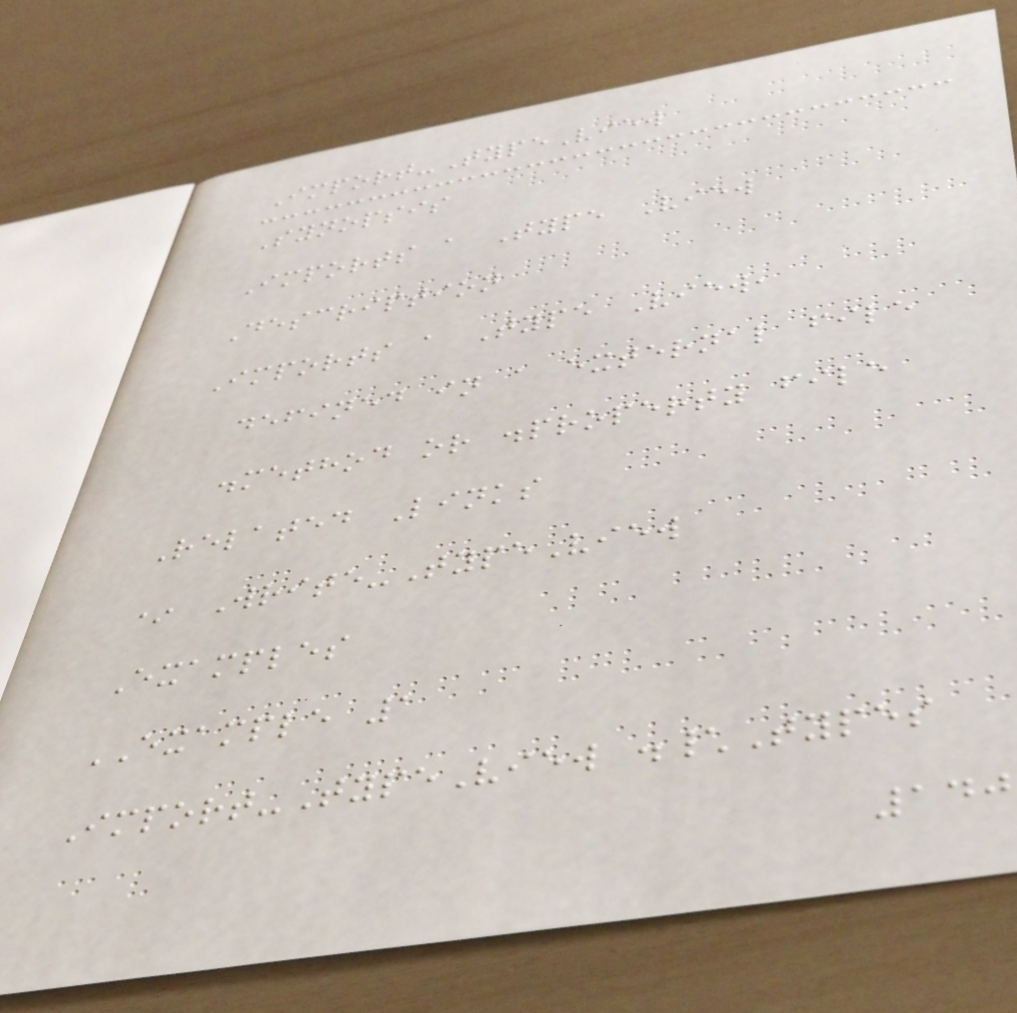Import-TypeView
Synopsis
Imports a Type View
Description
Imports a Type View,
defined in a external file
.method or .property file
Related Links
* Write-TypeView
Examples
EXAMPLE 1
Import-TypeView .\Types
140
